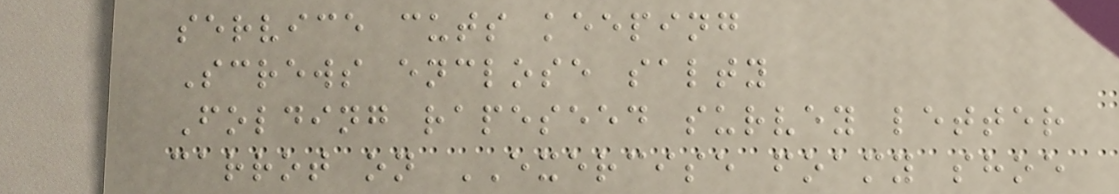service cuts keeping
Screws enclose salty
Folding rapeseed survey letter
carrot on EXERCISE foamy shoe
